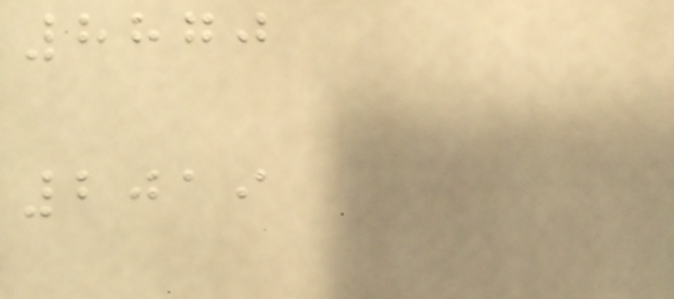8870
2019
